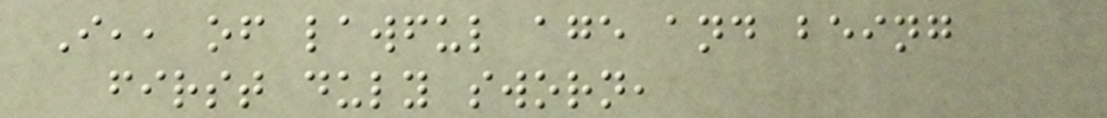I,, of lawful age and being
first duly sworn,
